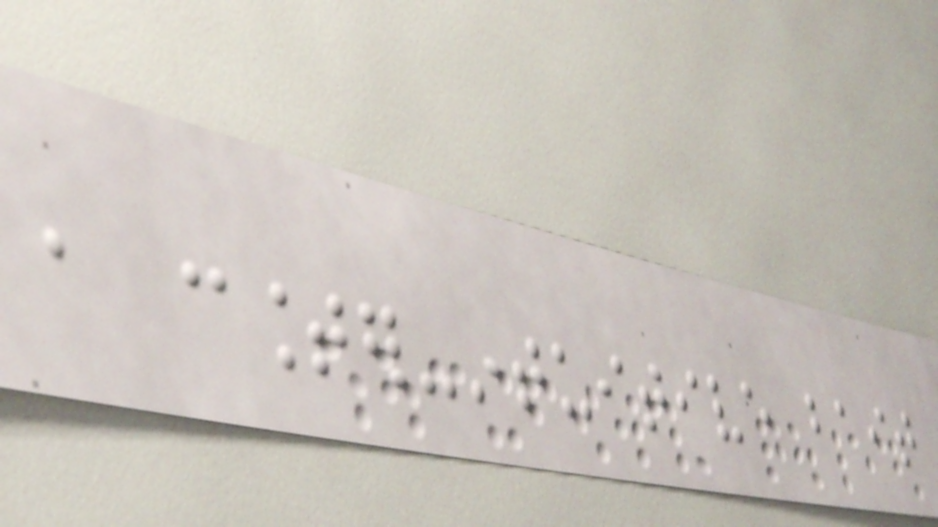a counter-intuitive bait
